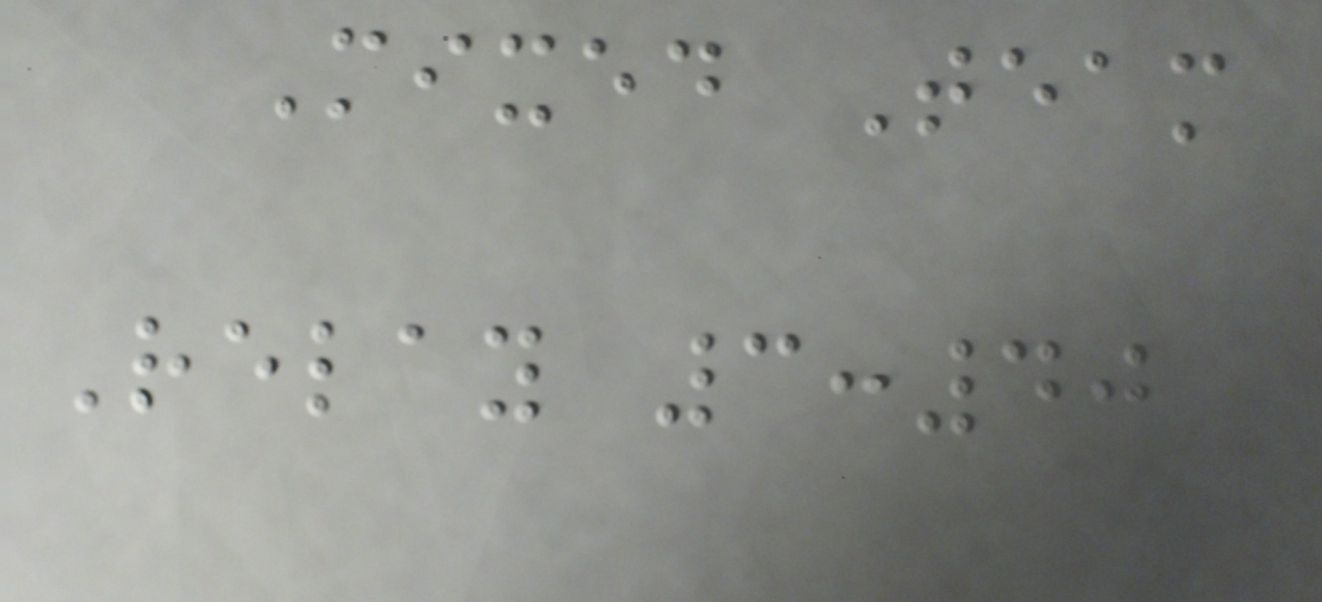Mixed Team
Relay 3:40
